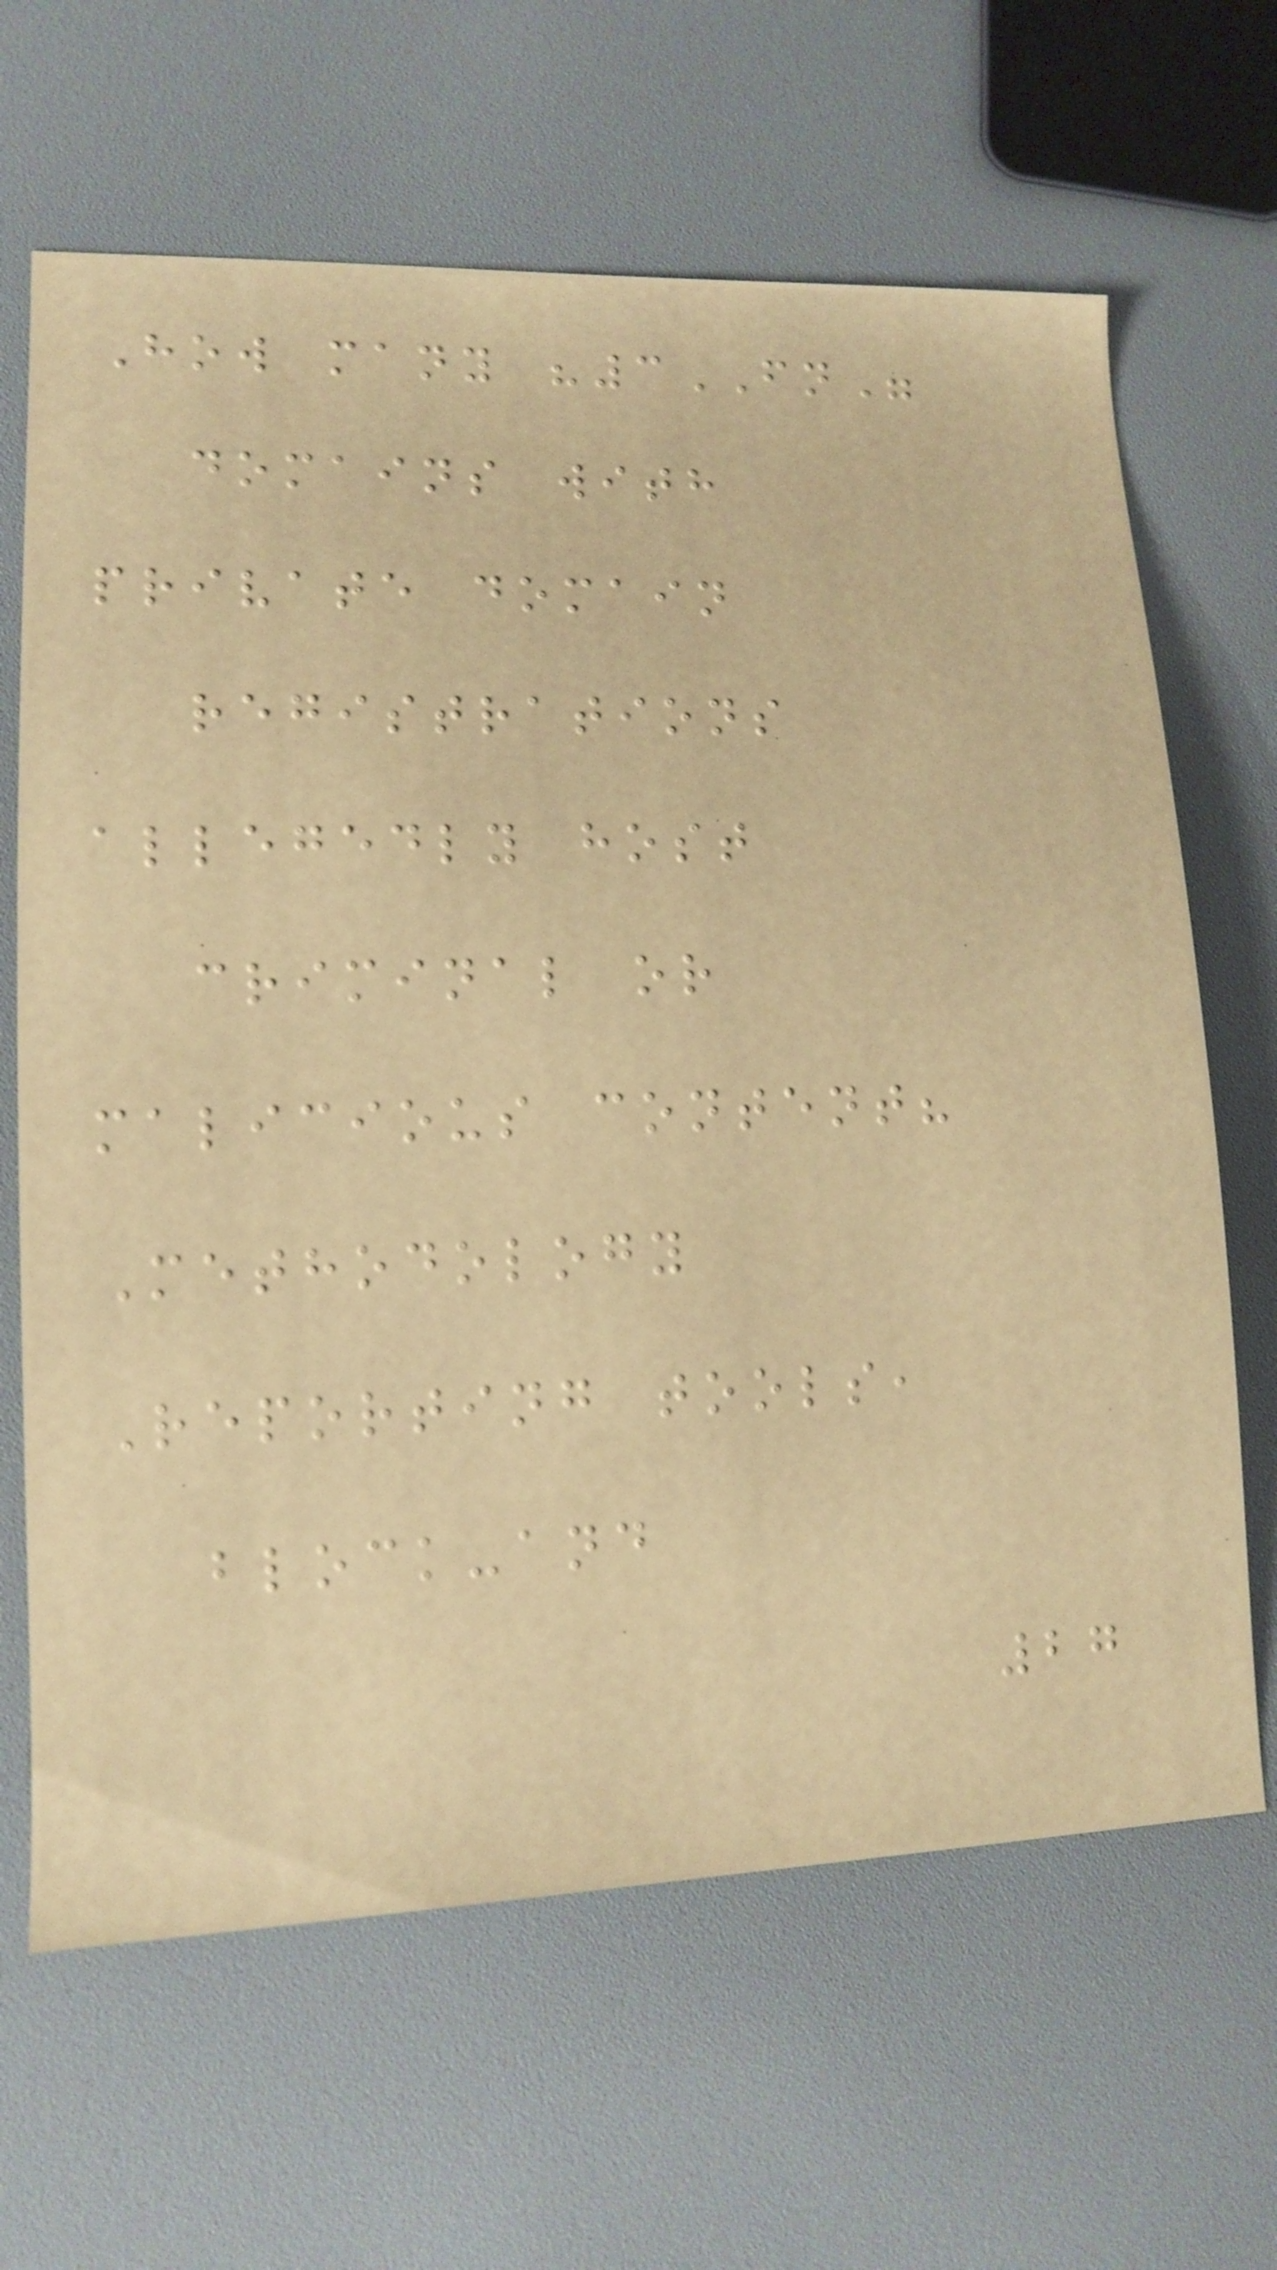How many "3FN"
domains with
private domain
registrations
allegedly host
criminal or
malicious content?
Methodology
Reporting tools,
block-and
27
